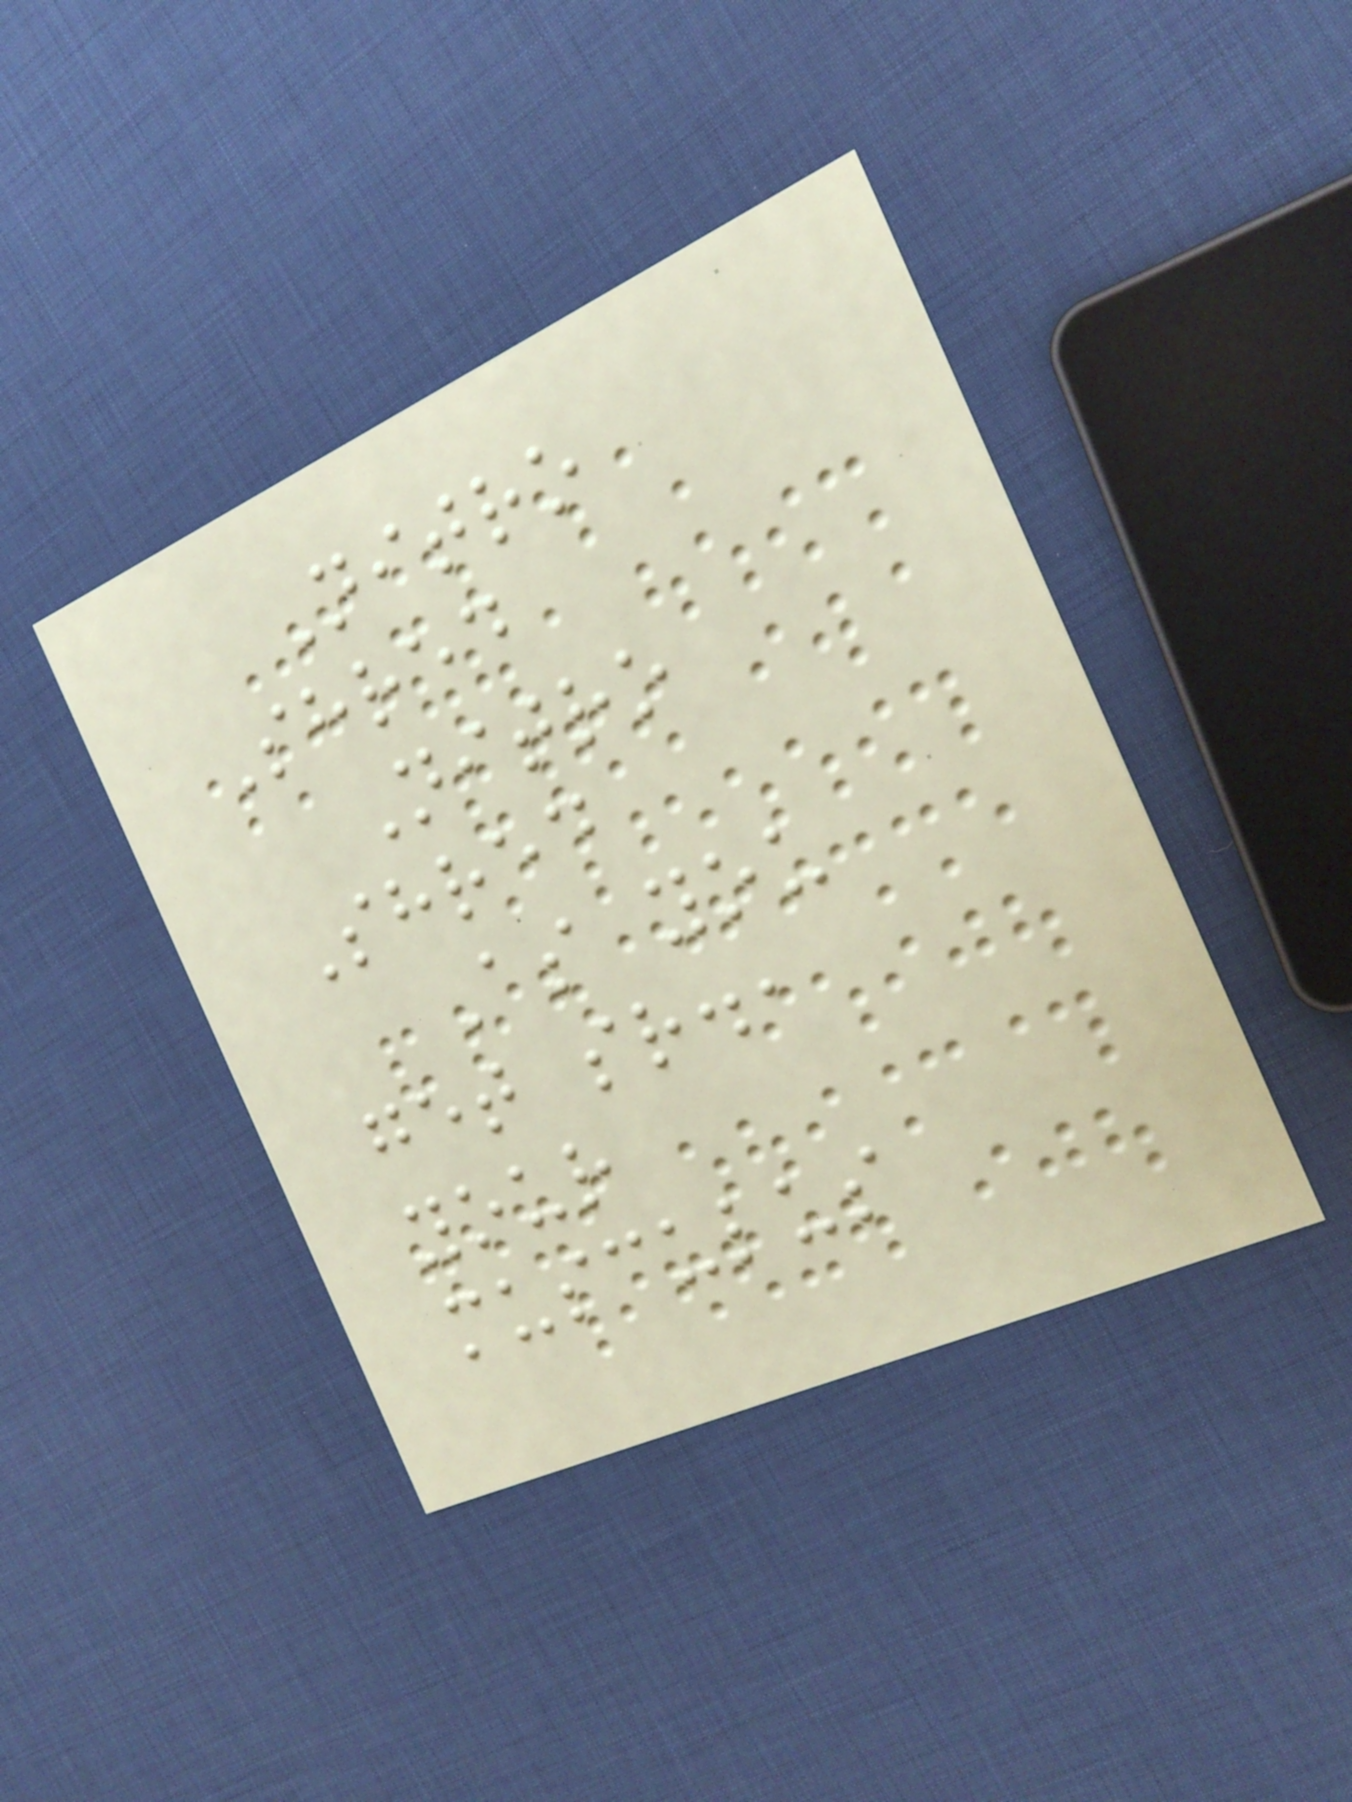Nitro
Shred
Nitro
Shred
As you
get sr.,
your
musculus
